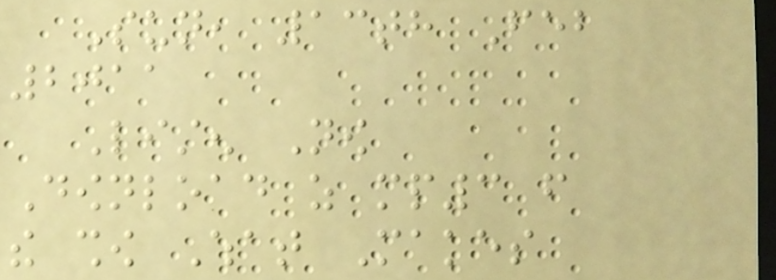Sun, 13th Feb
2011
Listen Now
Download as mp3 from
the show What Makes
